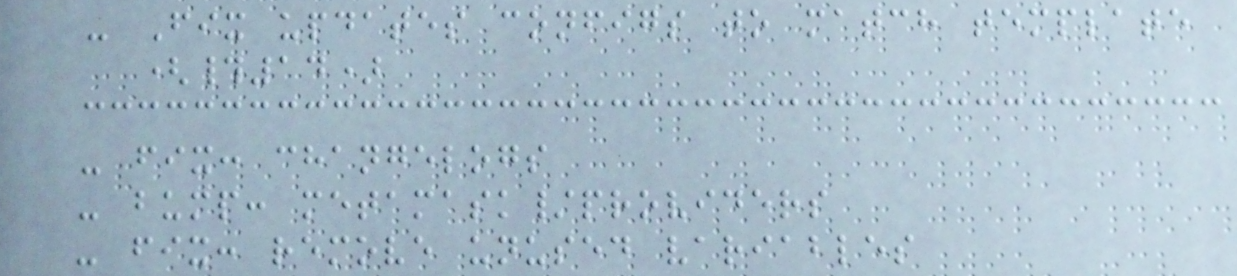- Fix updates configs to match template
(#14)
- fix: changelogs
- bump: metamask/providers
- fix: remove unused variables
